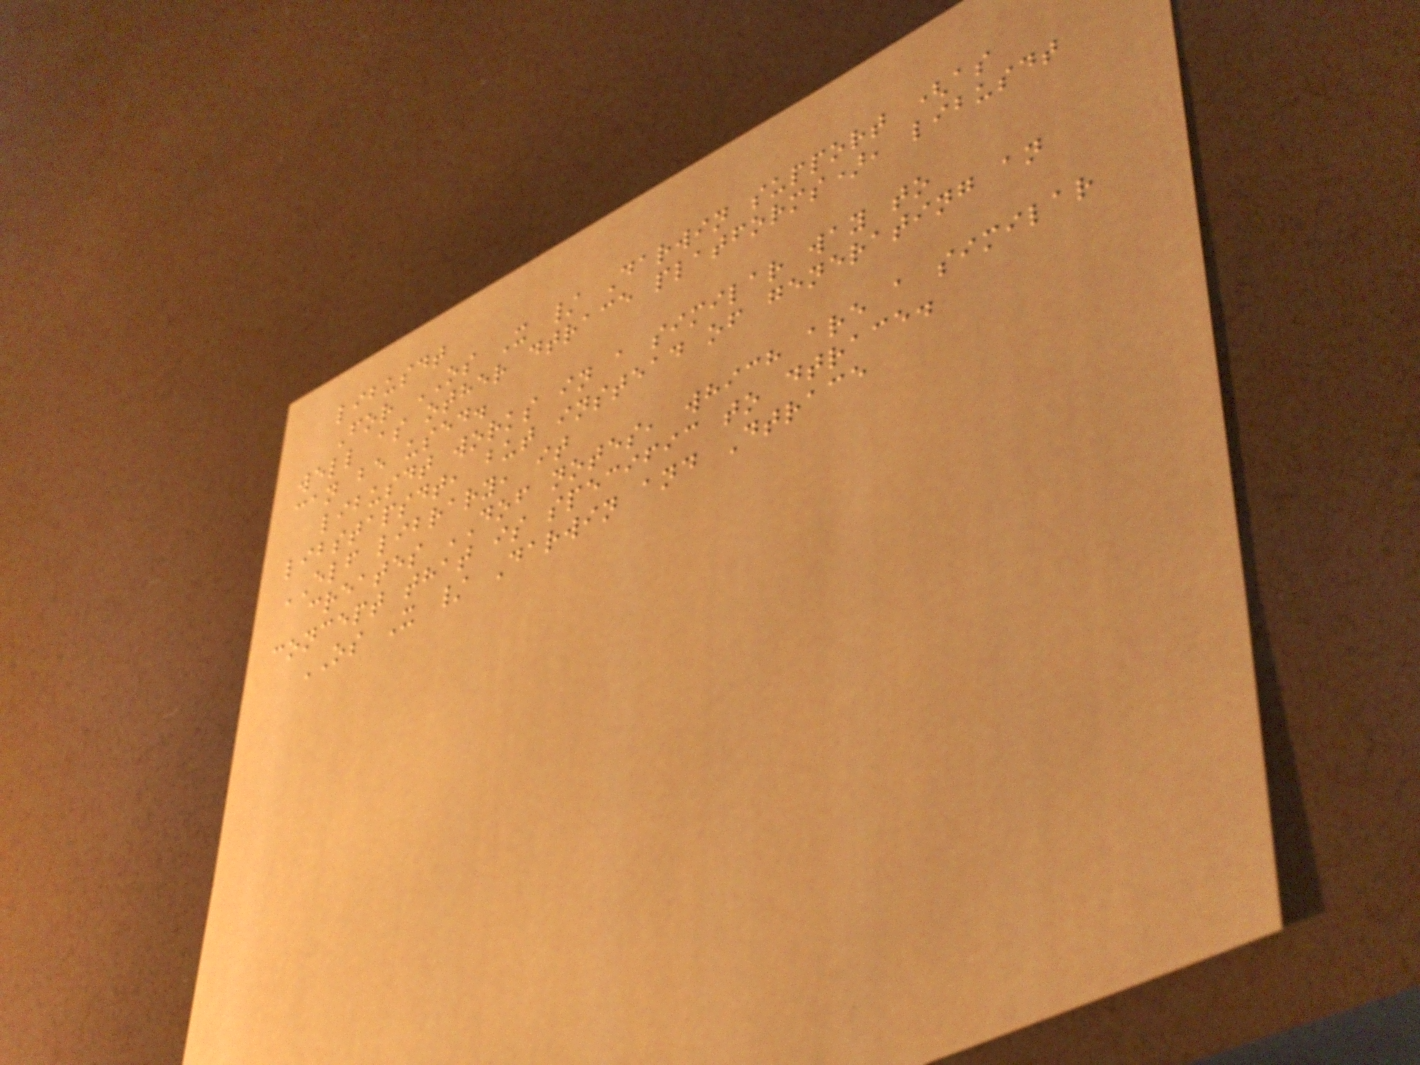libusdt
For OS X / Darwin support (as
well as other dtrace platforms), libusdt
can be used.
libusdt works in a similar way to
libstapsdt, but instead of generating an
ELF library, it
creates DOF notes, which are a similar
concept that is specific to dtrace.
OS X / Darwin and Dtrace
